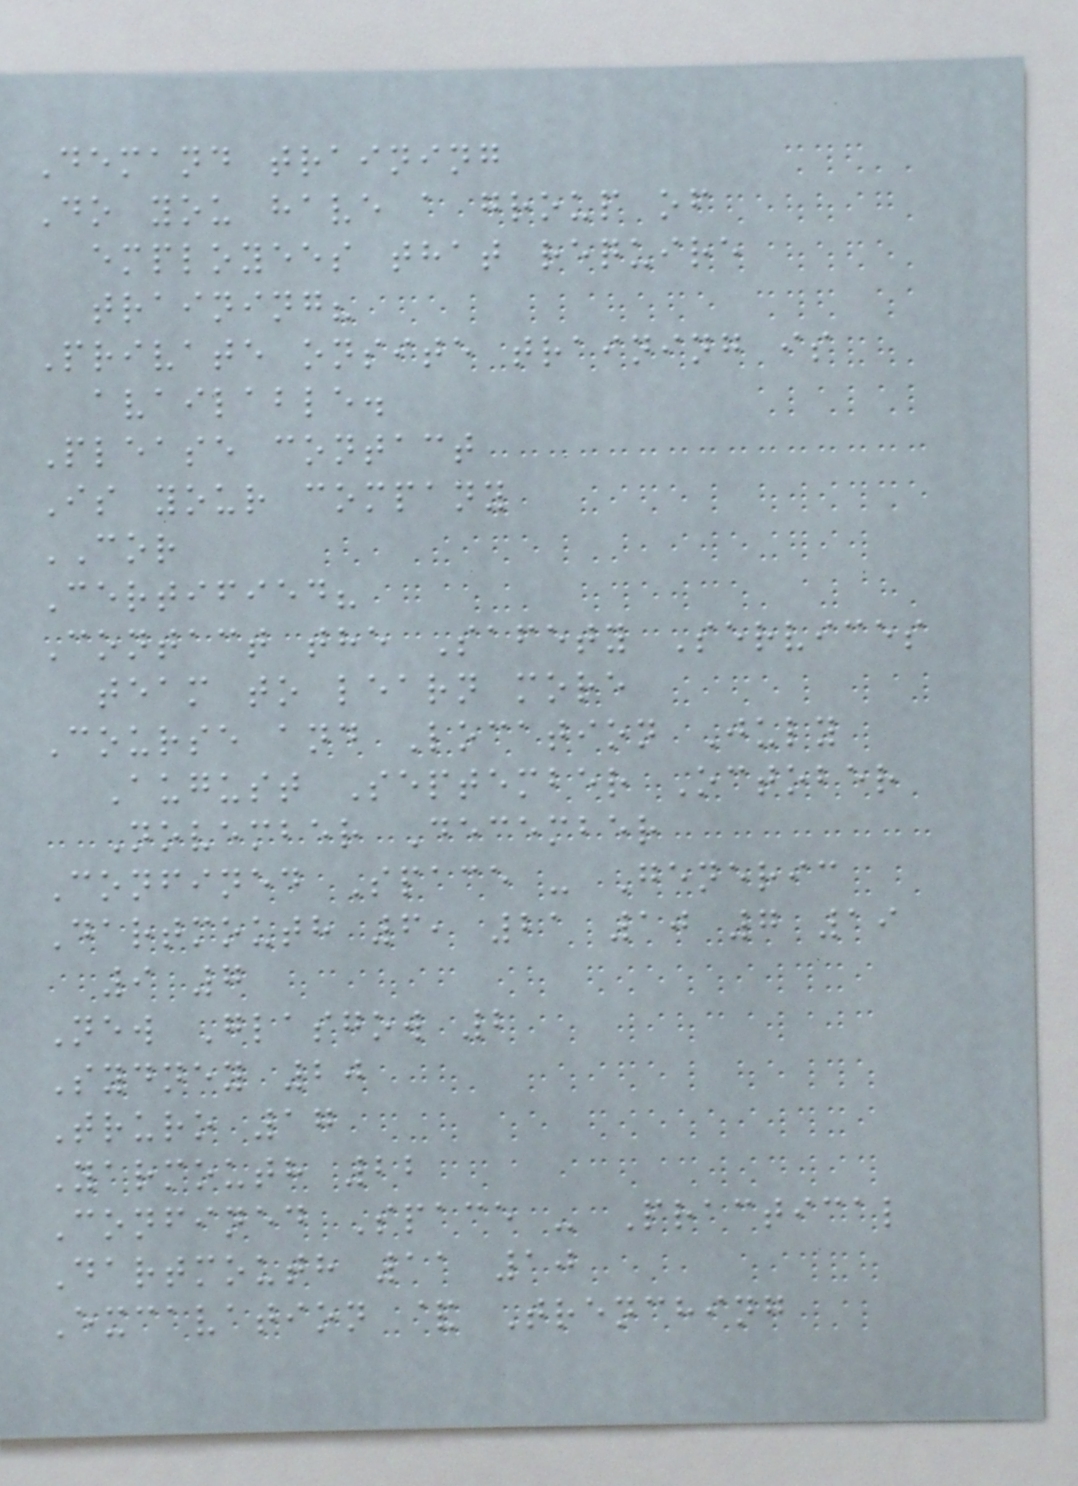Demand training
Do you have a group of
employees that require
training?
Private onsite training is
available.
Please contact
Is your company
COR
Certified?
Contact the Safety Services
team to learn more
Course and Location July
August September October
November December
Confined Space - Generic
Dartmouth 6, 21 10 7 19
9 7
New Glasgow 2
Sydney 20
Truro 17
Yarmouth 22
Confined Space - Practical
Dartmouth 11 10
Excavation & Trenching
